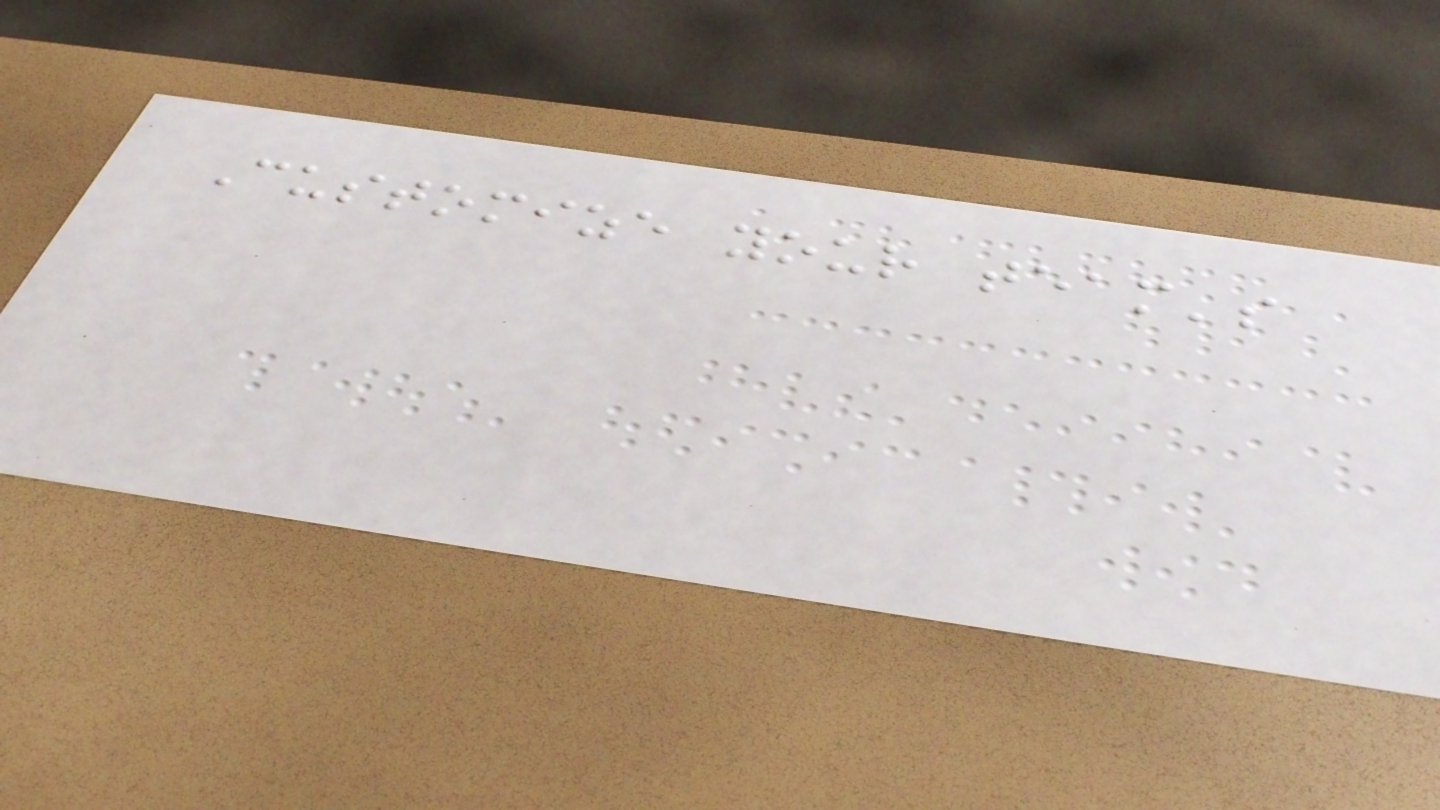Customize your team's
